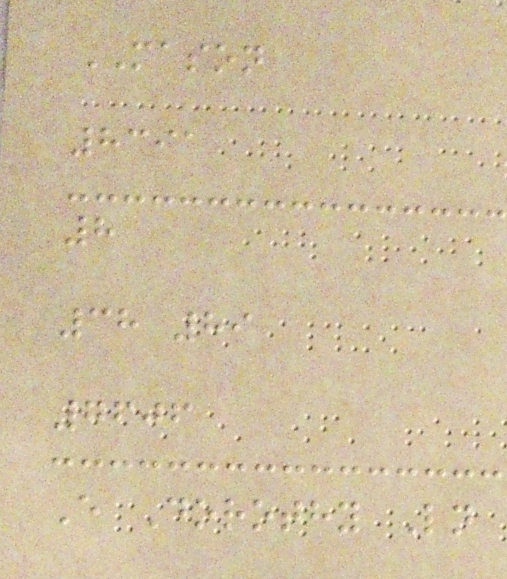MASON
8391
8
38 89
7606
E Dorothy Ln
